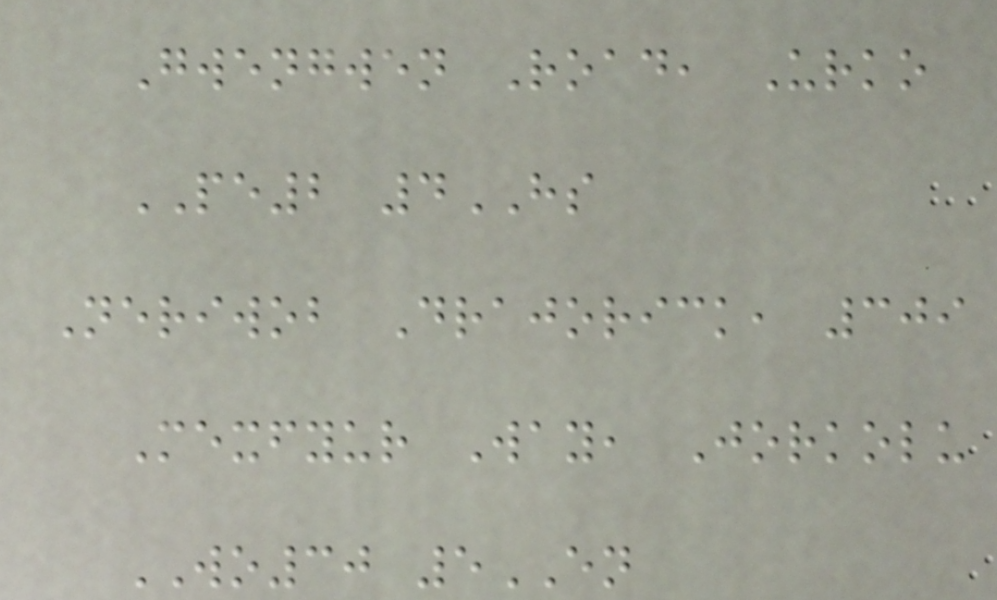Gwengwen Road, Urko
PE2 4HS
Neriwob Drajorick, 309
Mexfyur Way, Jorkolu
WO30 5EN
